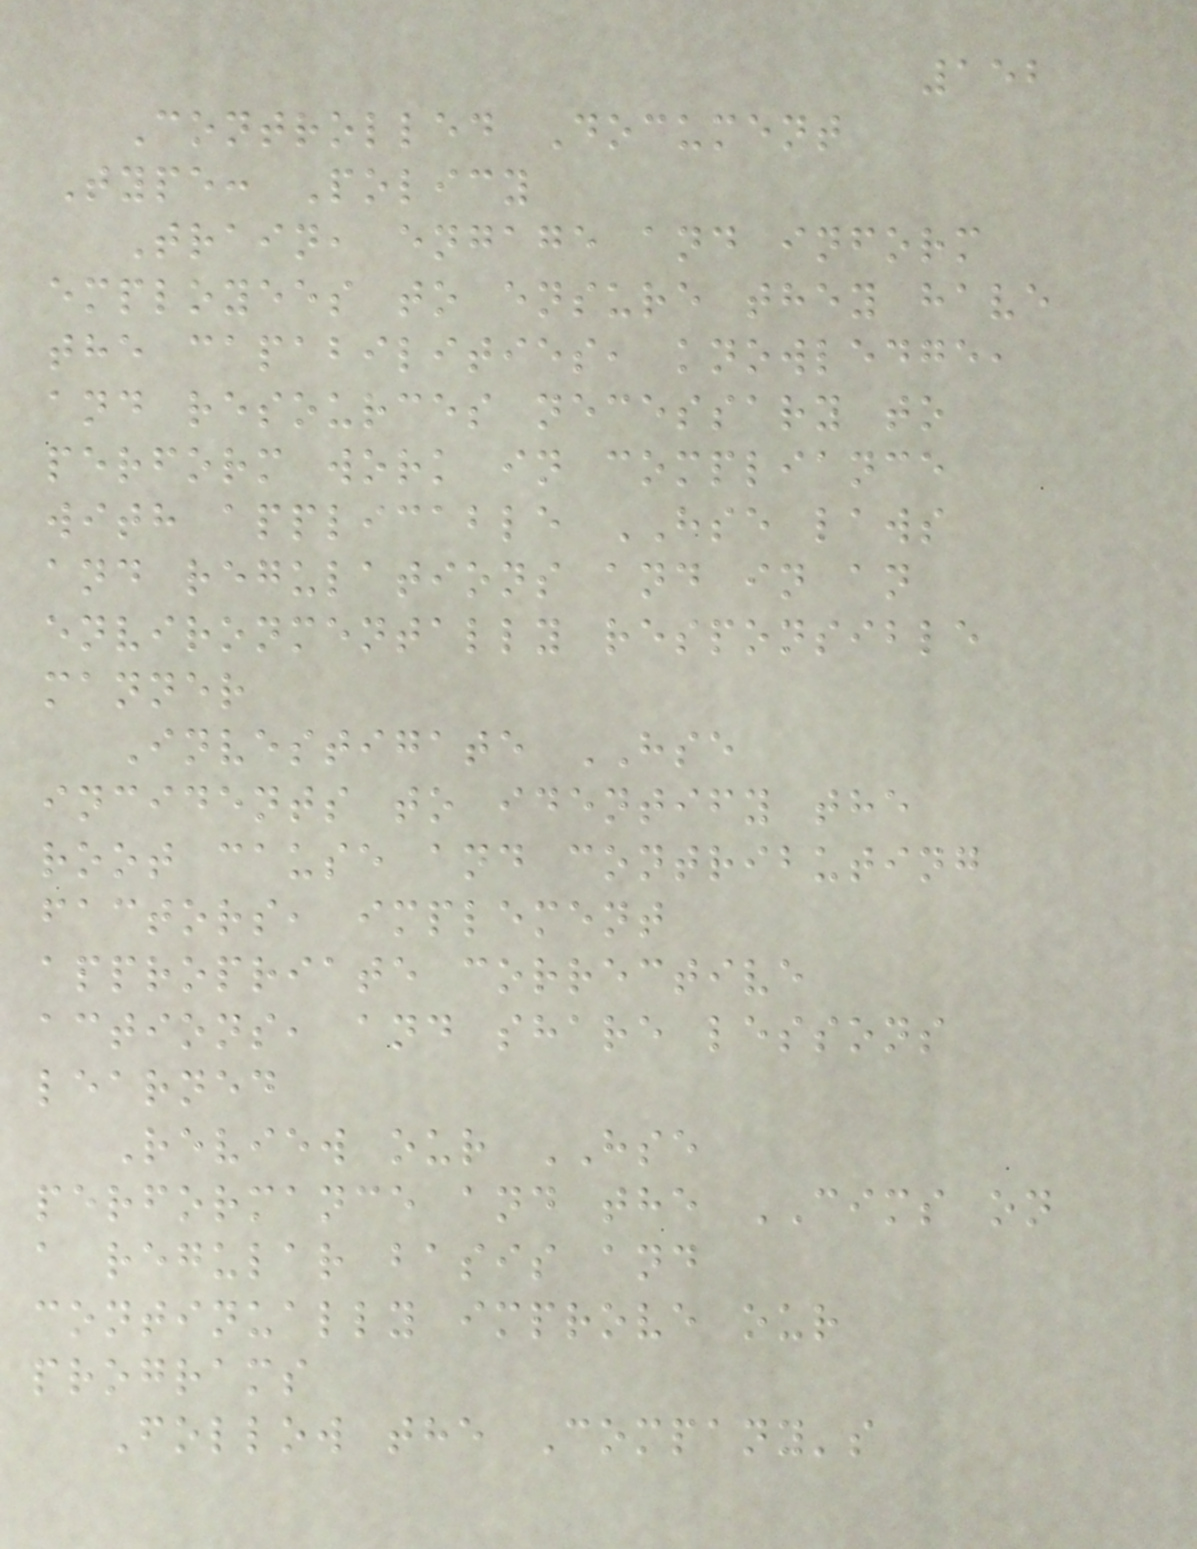152
Controlled Document
Type: Policy
Train, engage and inform
employees to ensure they have
the capabilities, knowledge,
and resources necessary to
perform work in compliance
with applicable HSE laws
and regulations and in an
environmentally responsible
manner
Investigate HSE
incidents to identify the
root cause and contributing
factors, implement
appropriate corrective
actions, and share lessons
learned
Review our HSE
performance and the CIMS on
a regular basis and
continually improve our
programs
Follow the Company's
